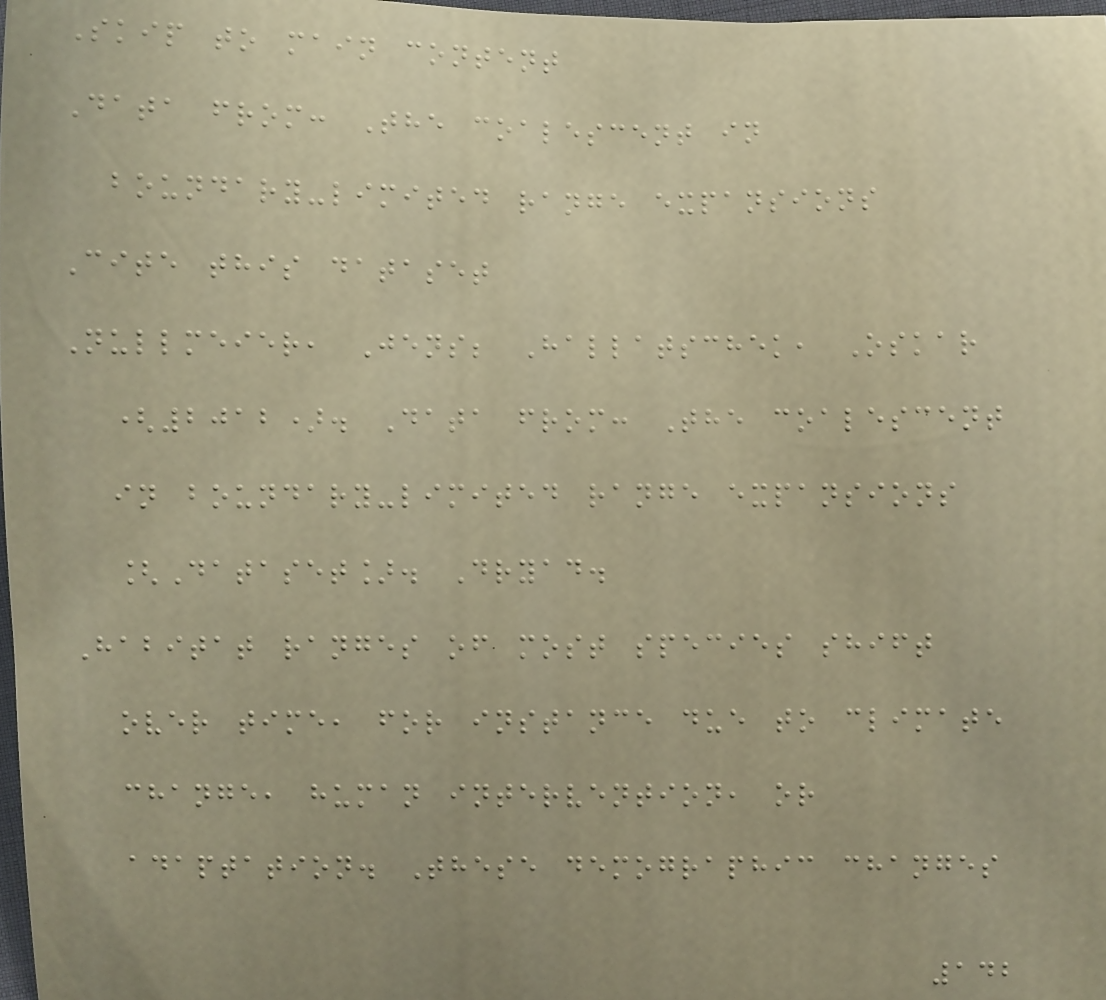Skip to main content
Data from: The coalescent in
boundary-limited range expansions
Cite this dataset
Nullmeier, Jens; Hallatschek, Oskar
(2012). Data from: The coalescent
in boundary-limited range expansions
[Dataset]. Dryad.
Habitat ranges of most species shift
over time, for instance due to climate
change, human intervention, or
adaptation. These demographic changes
142
